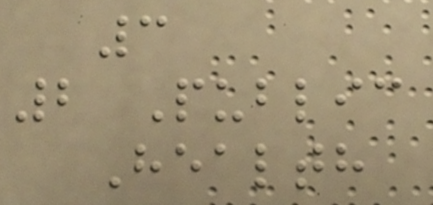3
2 Public
Health
